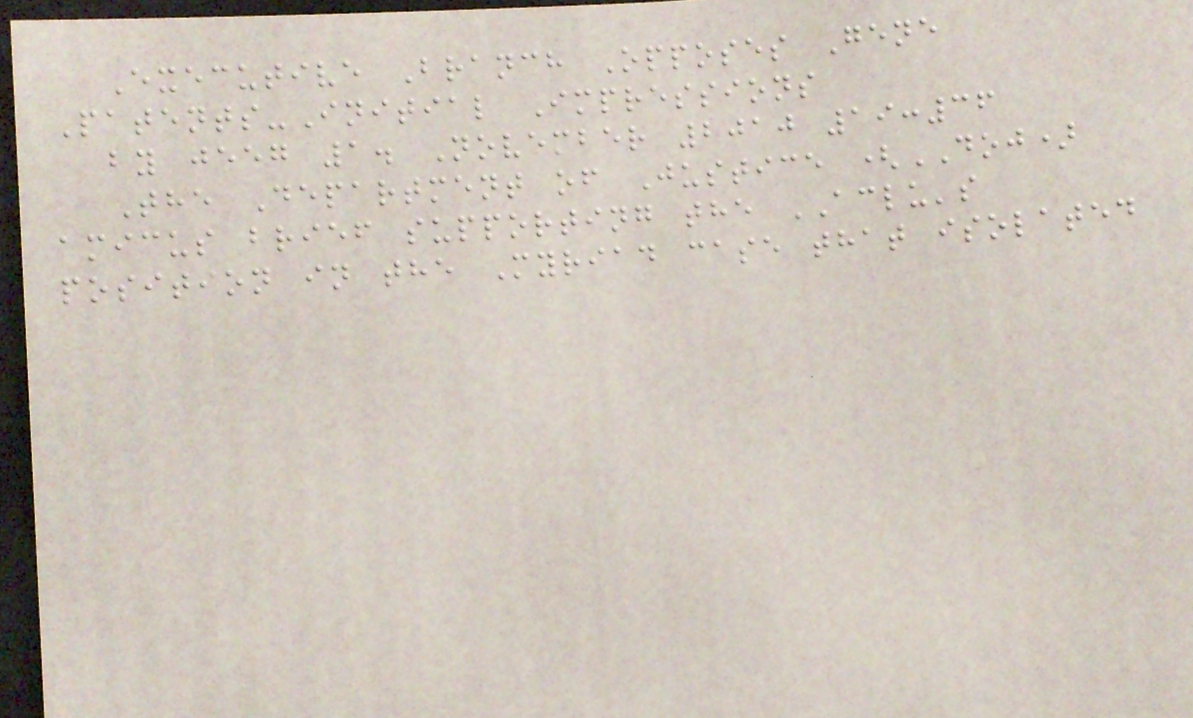Executive Branch Opposes Gene
Patents-Initial Impressions
by jeeg 1. November 2010 19:36
The Department of Justice (DOJ)
amicus brief supporting the ACLU's
position in the Myriad case that isolated
